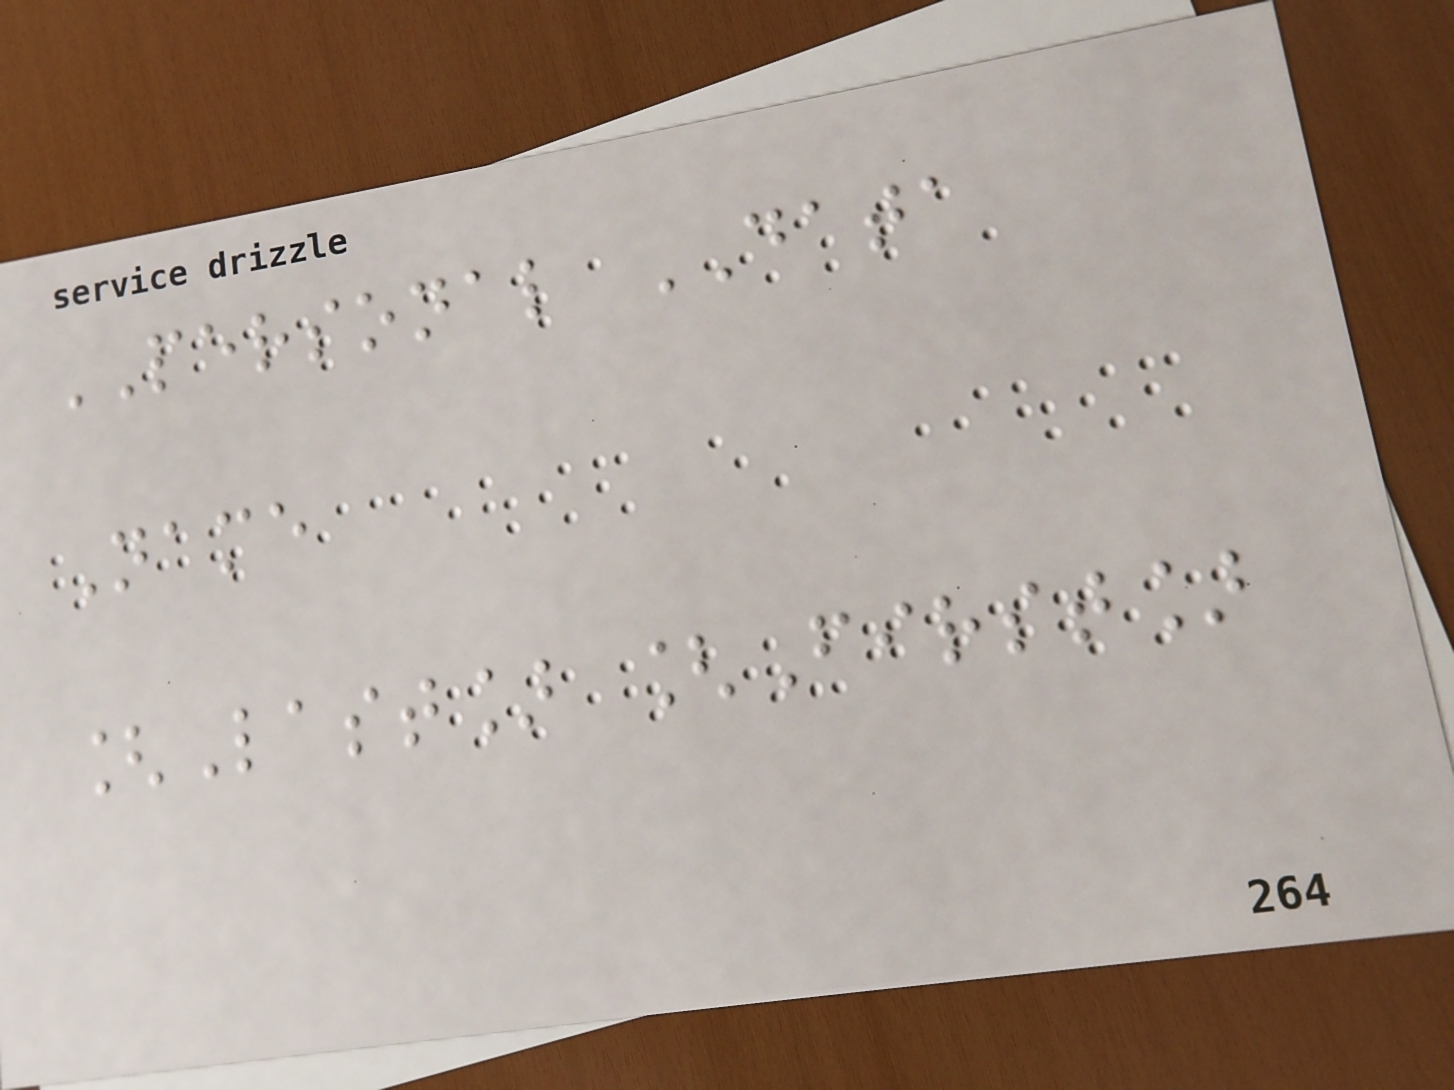PERSONAL DATA
Name
[Last] [First]
